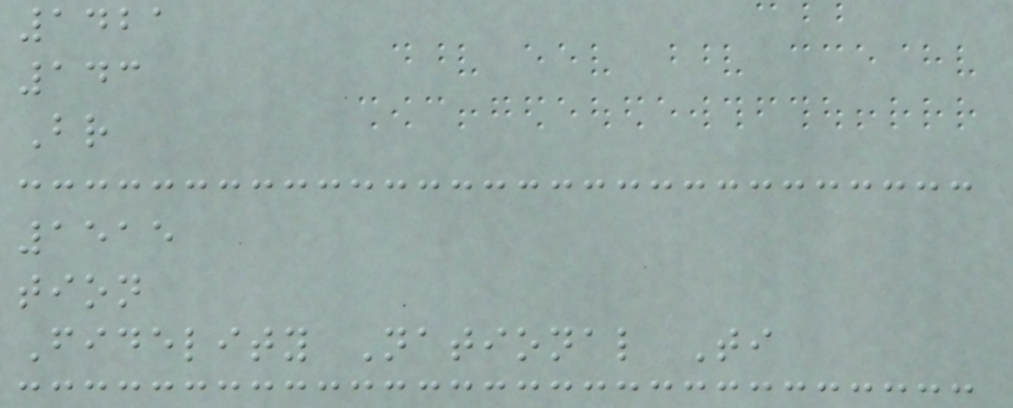1421
143
Br
1515
tion
Fidelity National Ti
